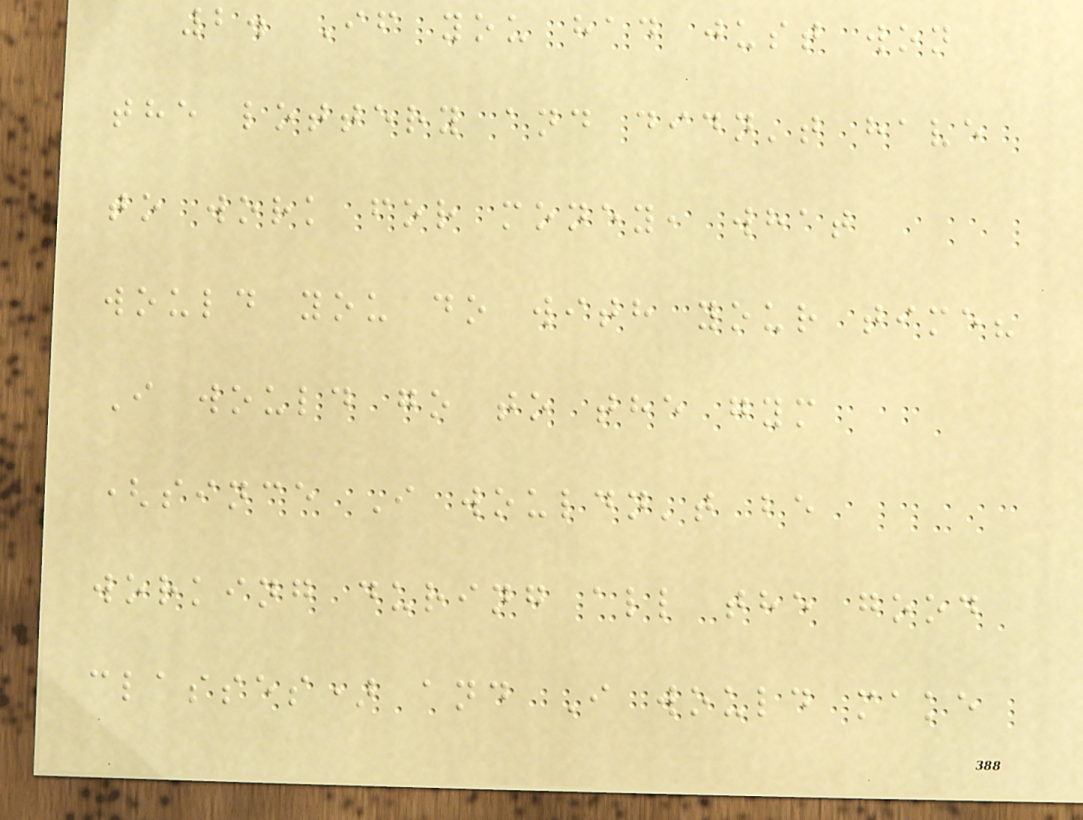2. If you had just won
the lottery and didn't have
to work for money, what
would you do with your time?
I would go to the gym
(since I wouldn't be
working during all the good
classes) and I would make
